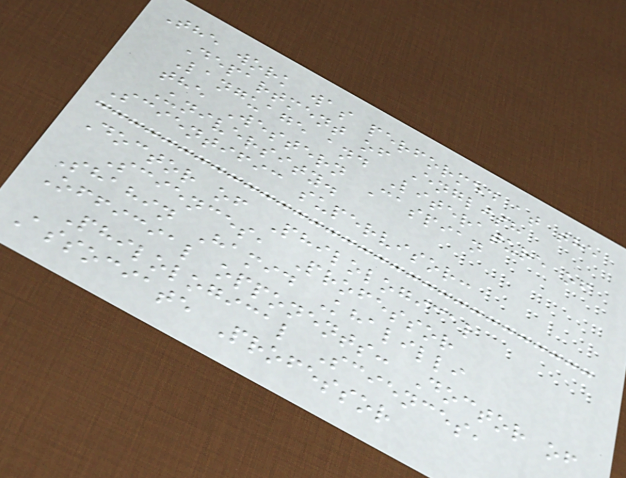The work was performed at the
Department of English
Language and Literature of
the Western Caspian
University.
Scientific supervisor:
Doctor of Philological
Sciences, Professor
Shahin Hamid Khalilli
Official opponents: Doctor of
Philological Sciences,
Associate Professor
